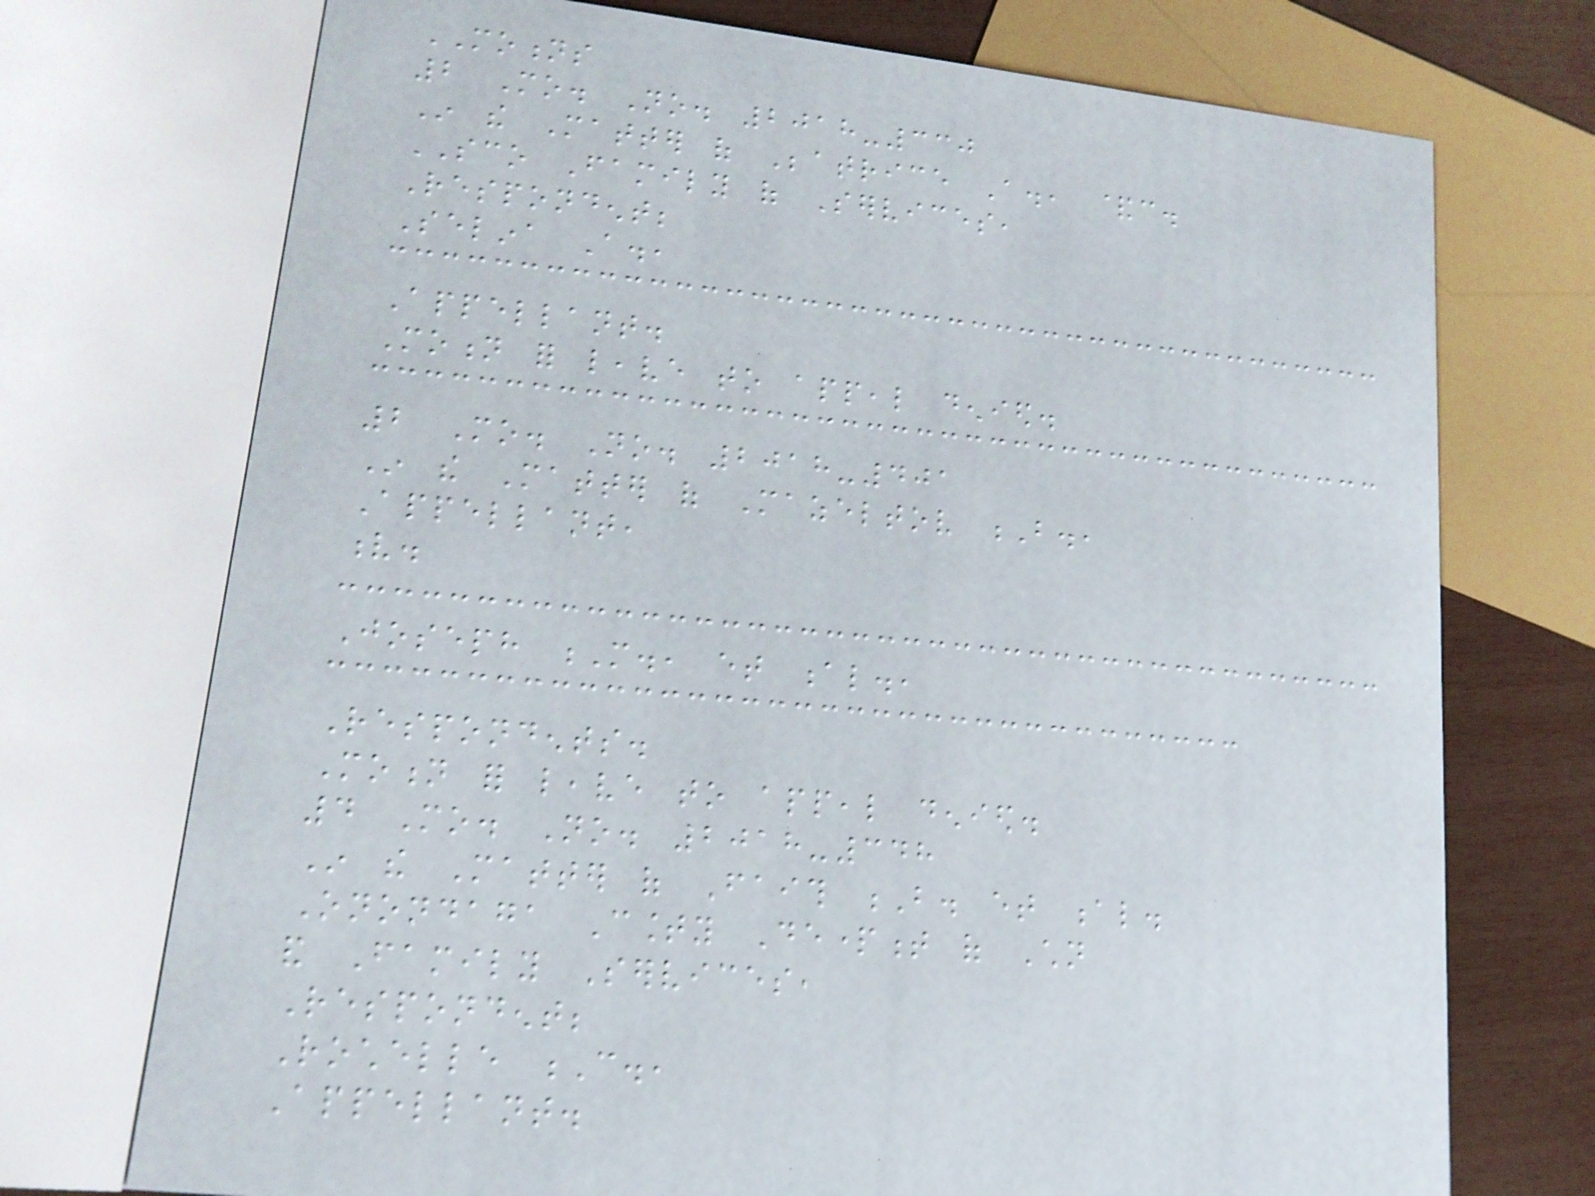MOTIONS
2 Mo. No. 2018-330
In the Matter of Beatrice A., &c.
SCO Family of Services,
Respondent;
Selina A.,
Appellant.
Motion for leave to appeal denied.
2 Mo. No. 2018-401
In the Matter of Mazeltov B.,
Appellant,
v.
Joseph M., et al.,
Respondents.
Motion for leave to appeal denied.
4 Mo. No. 2018-348
In the Matter of Faith B. et al.
Onondaga County Department of Children
and Family Services,
Respondent;
Rochelle C.,
Appellant.
